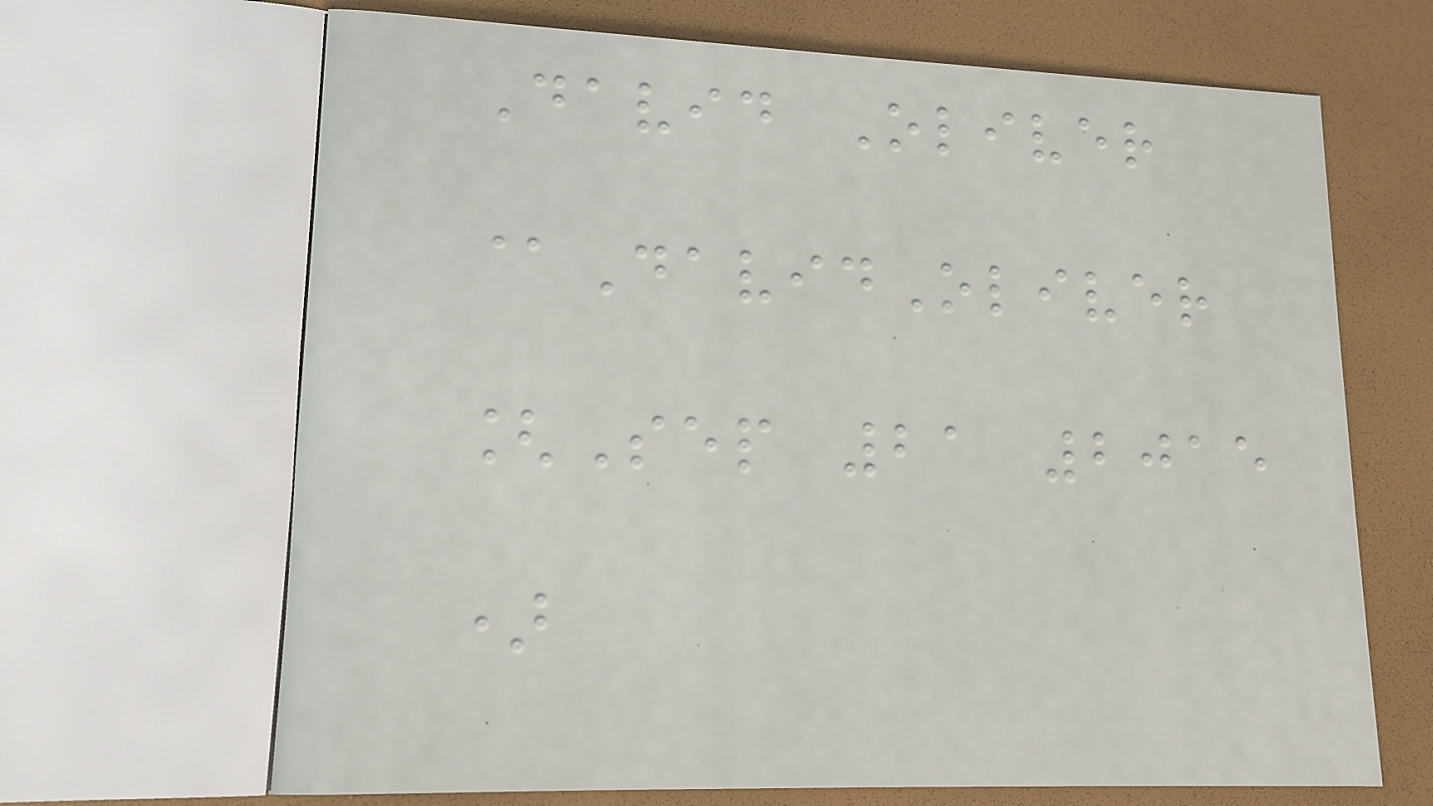David Oliver
@DavidOliver
[Sep 21 2015
)
